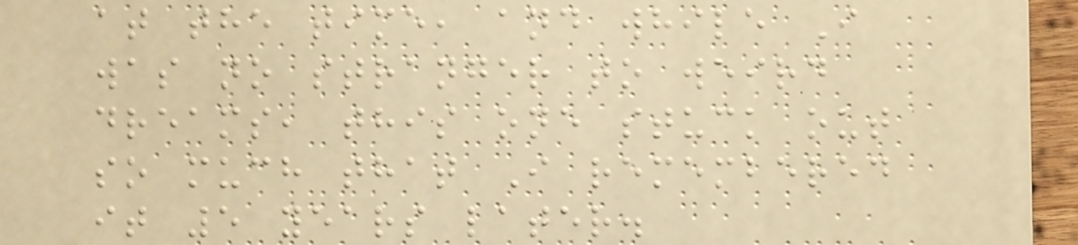at the time, and while I
was no stranger to weird
dreams, this one stuck out
so much that I remembered
it 5 years later.
